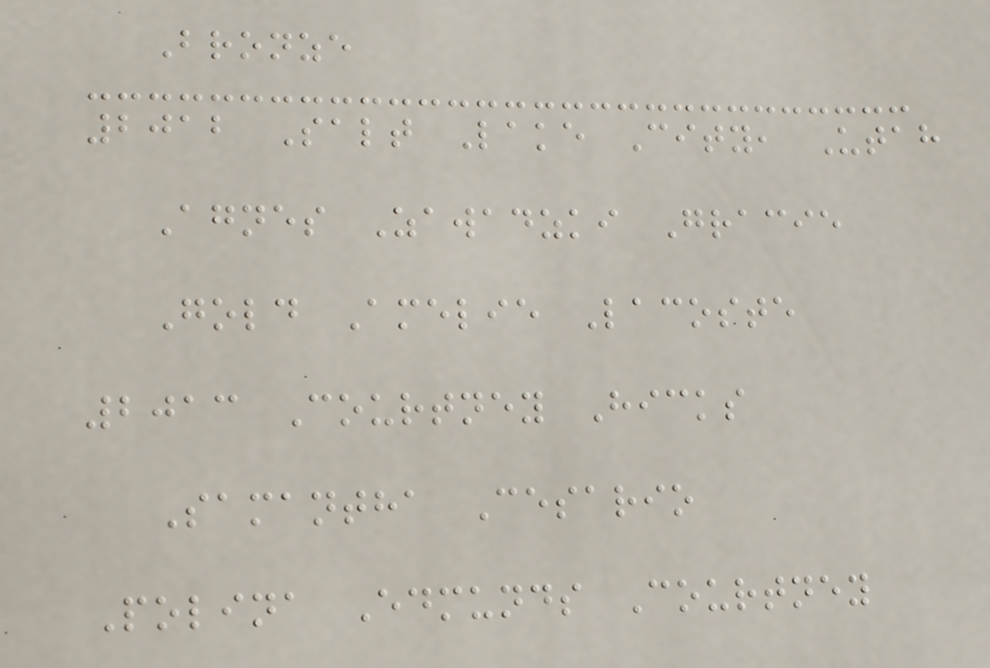Bronze
2012 Salt Lake City, Utah
Agnes Zawadzki Gracie
Gold Amelie Lacoste
2013 Courtney Hicks
Samantha Cesario
Polina Edmunds Courtney
